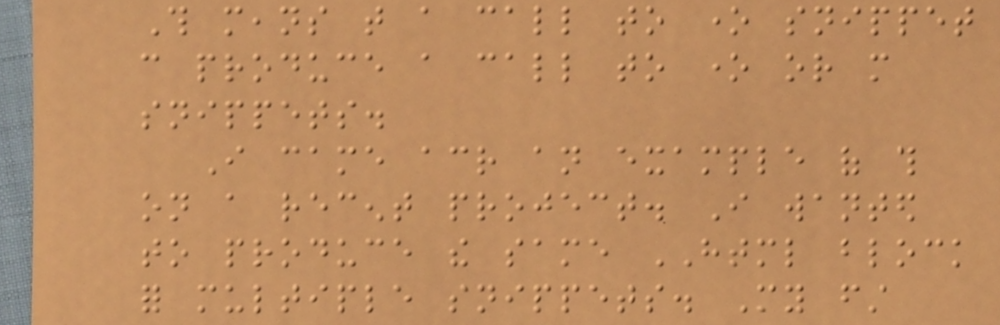This means that a call to one snippet
can produce a call to one or more
snippets.
I came across an example of this
on a recent project. I wanted
to produce the same HTML block
for multiple snippets. My first
